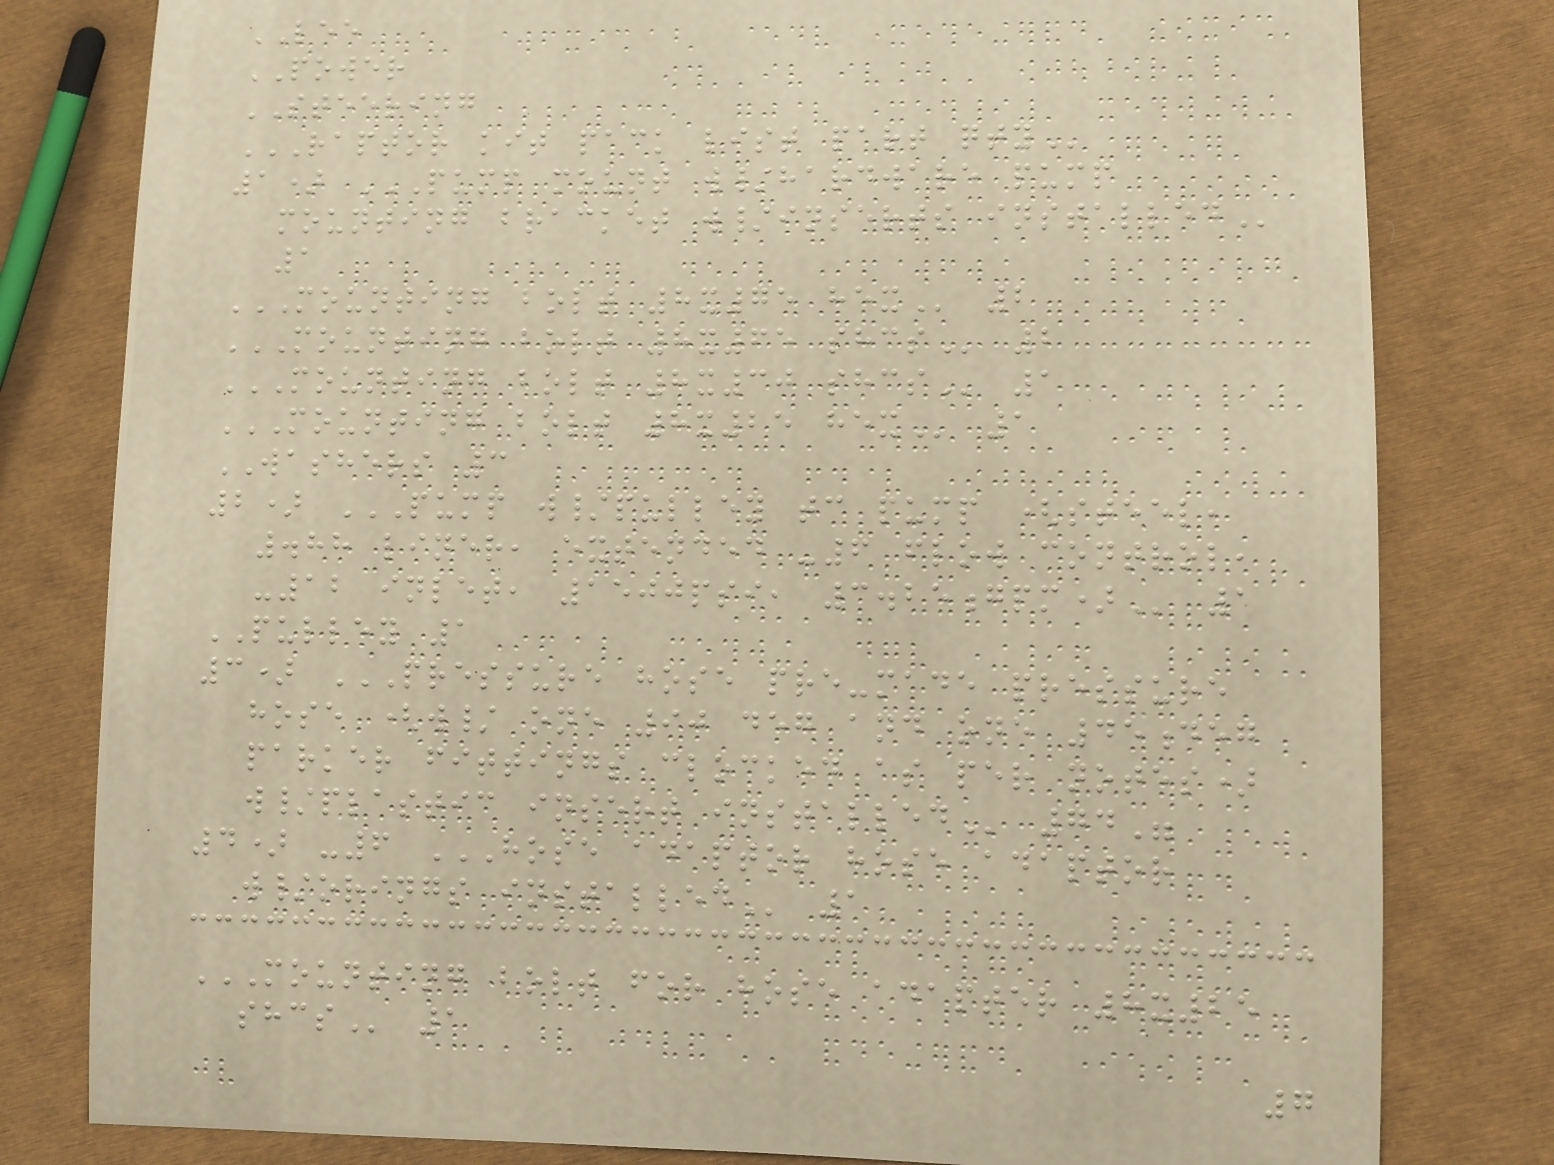LEE
POWER
STEERING
RAPTOR KIT PACK LIST PART QTY
1) PUMP MOUNT W/HARDWARE PUMP
MOUNTING BRACKET W/INSERTS INSTALLED
1
MOUNTING BOLT 8X75 HEX 2
MOUNTING BOLT 8X65 SHCS 2
MOUNTING BOLT 8X30 SHCS 1
MOUNTING BOLT 8X25 HEX 1
WASHERS 3
2) PUMP W/PULLEY TC PUMP (STEEL,
.88 LINER, EXTENDED -6 FLOW CONTROL,
-12 INLET, 1500PSI, 3.25GPM) 1
PULLEY 1
3) PRESSURE HOSE PRE-MADE PRESSURE
HOSE (W/ ONE 90 DEG AND ONE 45DEG
PARKER FITTINGS CLOCKED AS PER NOTES)
W/PLASTIC INSERT INSTALLED 74"
4) -6 HOSE ADAPTOR HOSE ADAPTOR
W/ORINGS INSTALLED 1
MOUNTING BOLT FOR HOSE ADAPTER 8X25
SHCS 1
7
